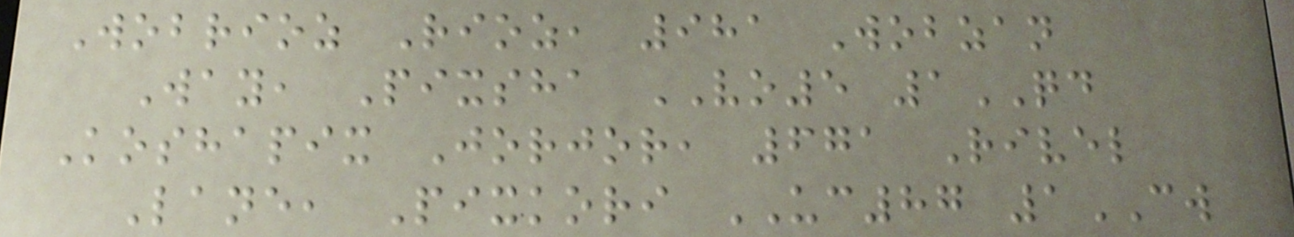Wobrioz Rioz, 981 Wobzan
Way, Pixsha VO5 1QD
Koshapix Jorjor, 671 Rivel
Lane, Pixkori UC87 1CW
